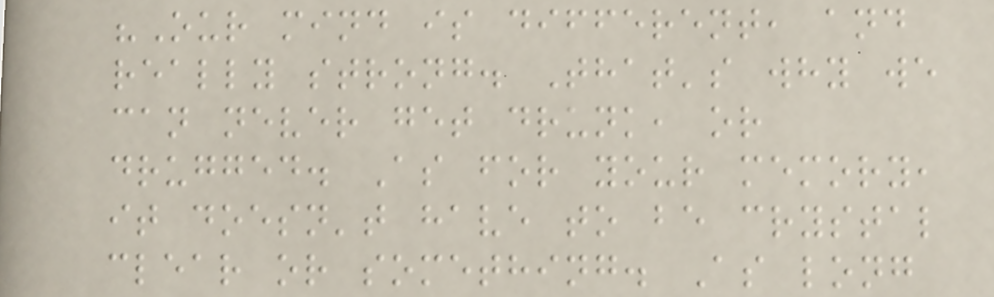"Our mind is different, and
really strong. That's why we
can never get drunk, or
drugged. As for your memory,
it doesn't have to be crystal
clear or something. As long
